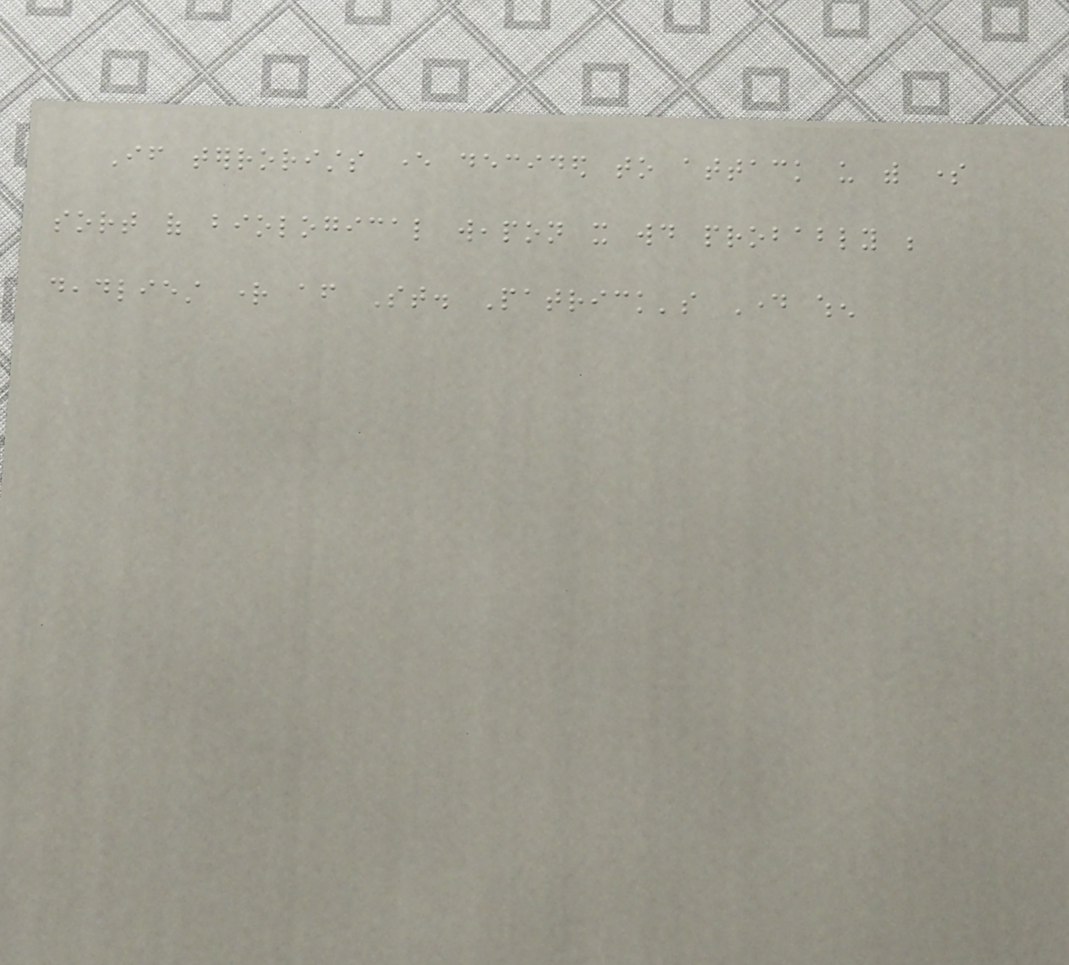If terrorists ever decided to attack us with some
sort of biological weapon it would probably be
deadliest right after St. Patrick's Day when
